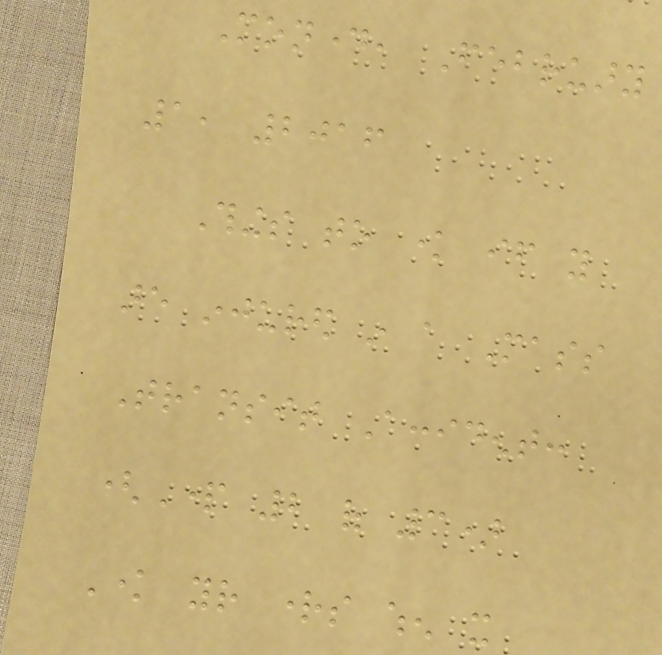Monday, February
1, 2016
Things to know if you
are injured in a Mass
Transit Accident:
(Part 2 of 3)
Know your rights when it
